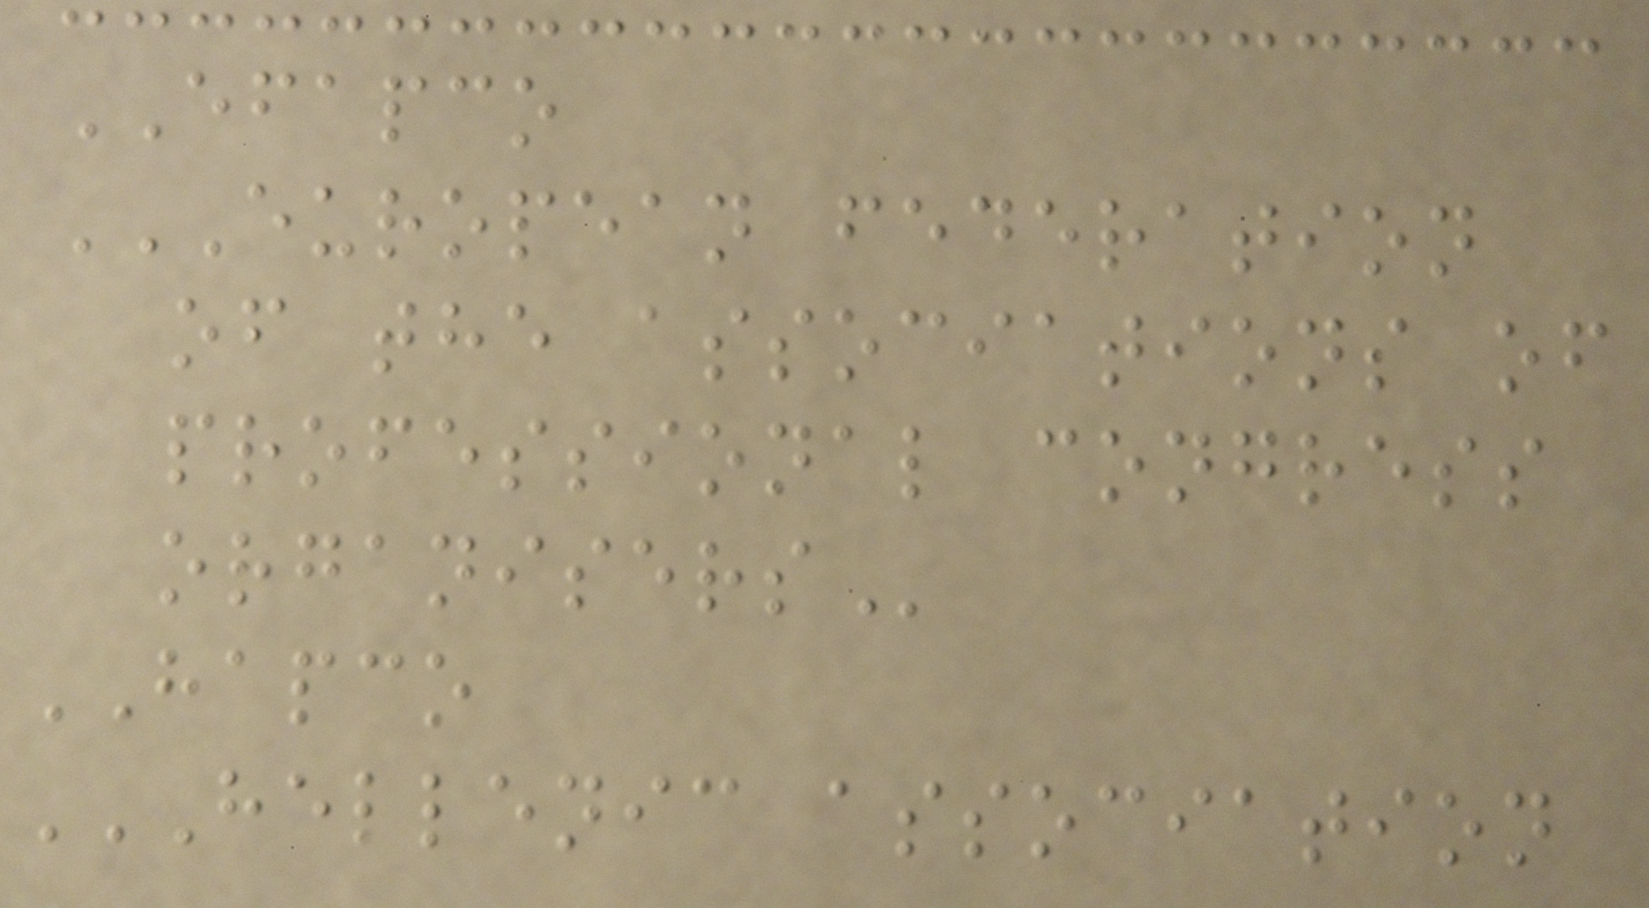EFAPCO
EUROPEAN FEDERATION
OF THE ASSOCIATIONS OF
PROFESSIONAL CONGRESS
ORGANISERS
HAPCO
HELLENIC ASSOCIATION
